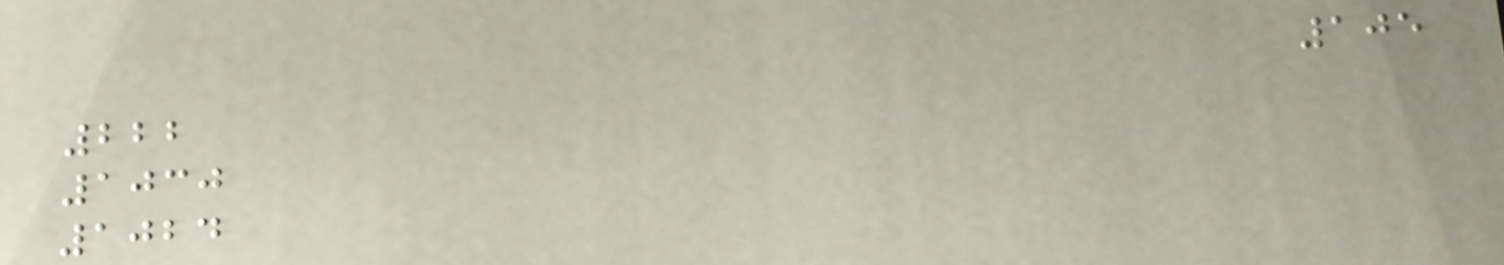105
222
1030
1024
